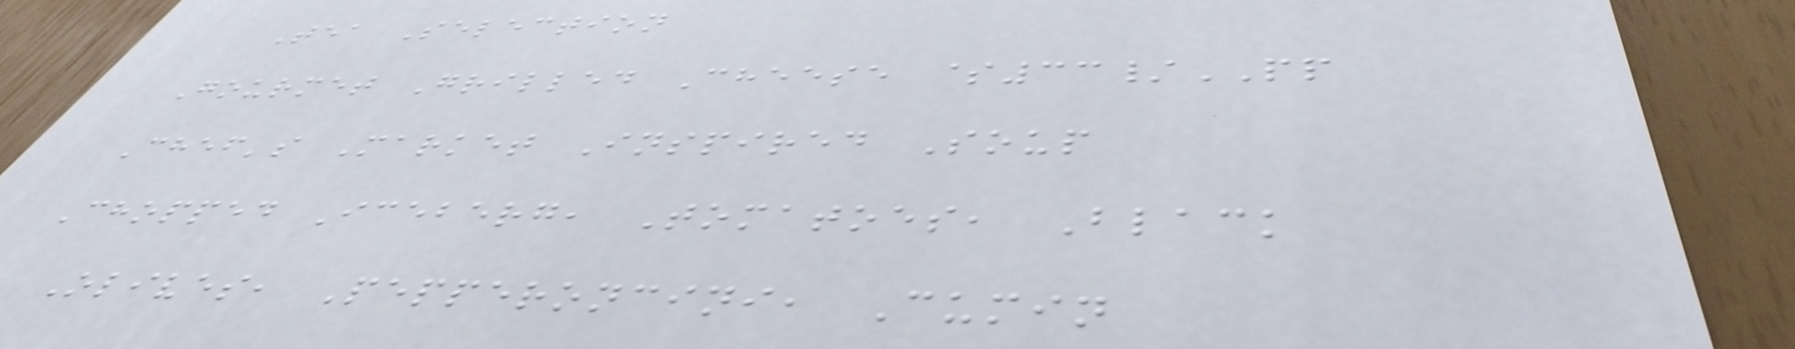Tea Selection
Gourmet Grilled Cheese $33/PP
Chef's Market Inspired Soup
Chopped Iceberg, Tomatoes, Black
Olives, Pepperoncini, Cumin
